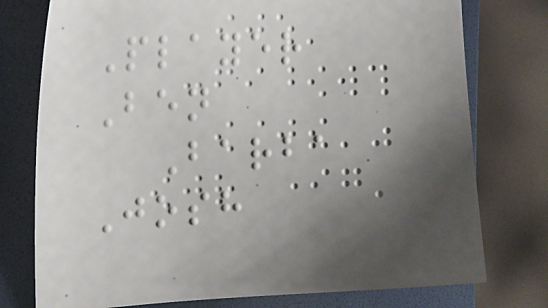Player
Ben
Barba
Josh
